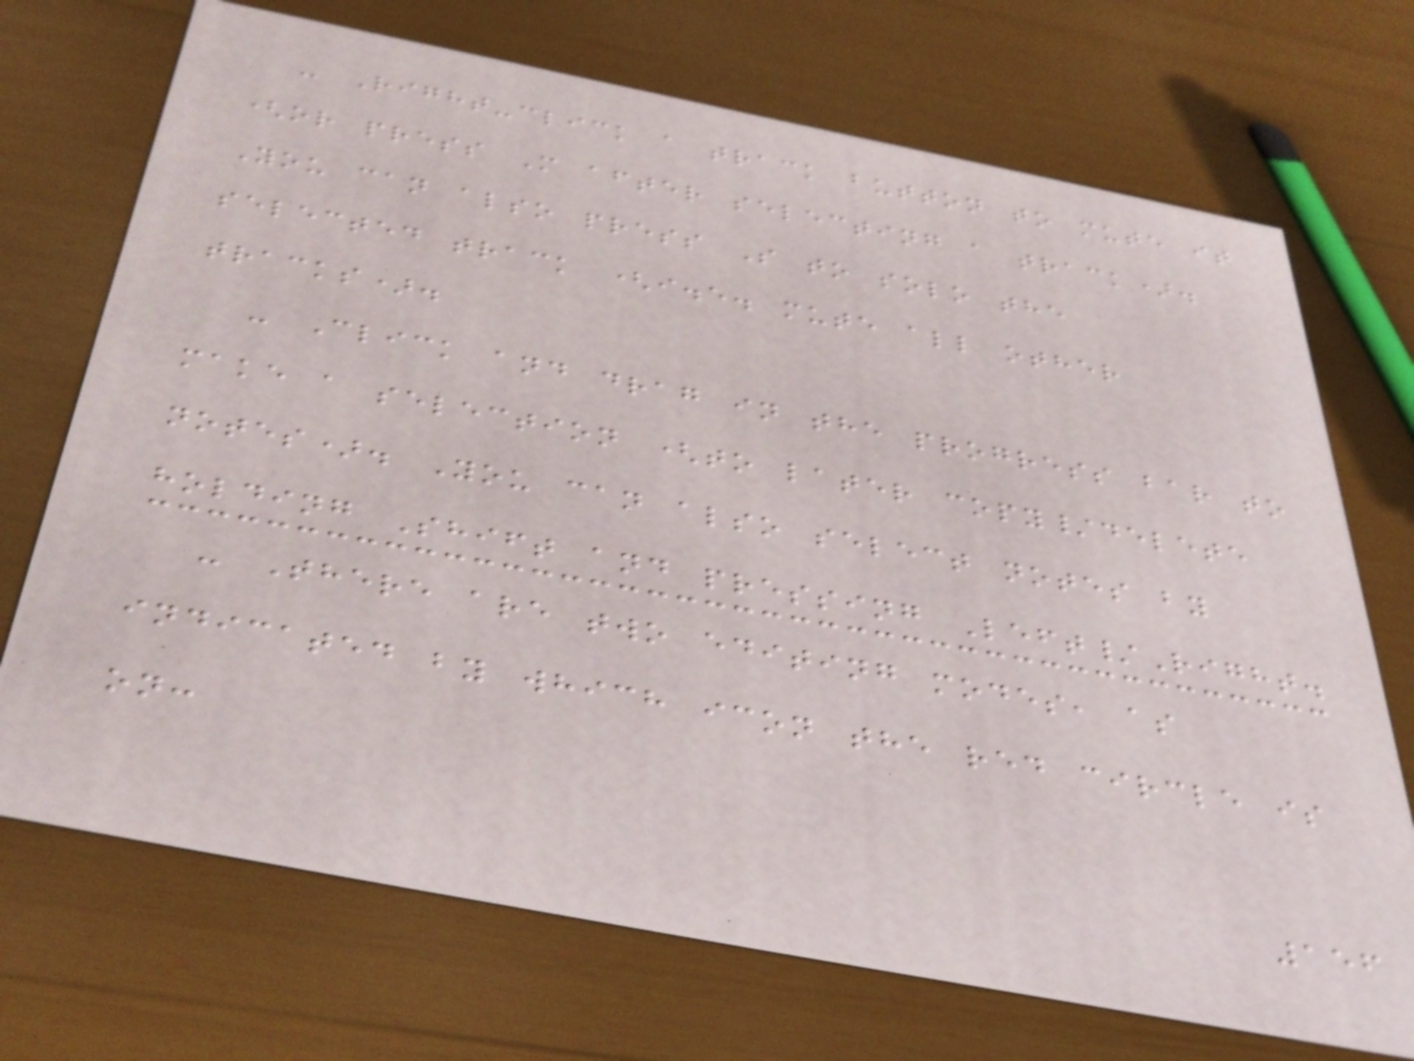- Right-click a track button to mute it
(or press M after selecting a track).
You can also press S to solo the
selected track (i.e. mute all other
tracks).
- Click and drag in the progress bar to
make a selection (to later copy/delete
notes). You can also select notes by
holding Shift and pressing Left/Right.
- There are two editing modes, as
indicated by which icon the red circle is
on:
156
